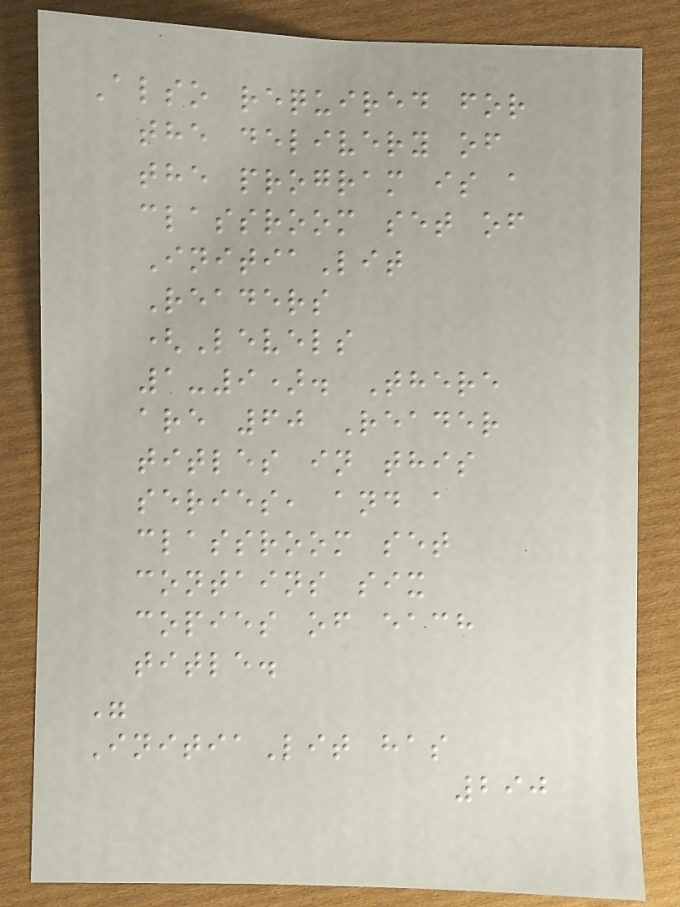Also required for
the delivery of
the program is a
classroom set of
InitiaLit
Readers
(Levels
1-9). There
are 60 Reader
titles in this
series, and a
classroom set
contains six
copies of each
title.
"
InitiaLit has
290
